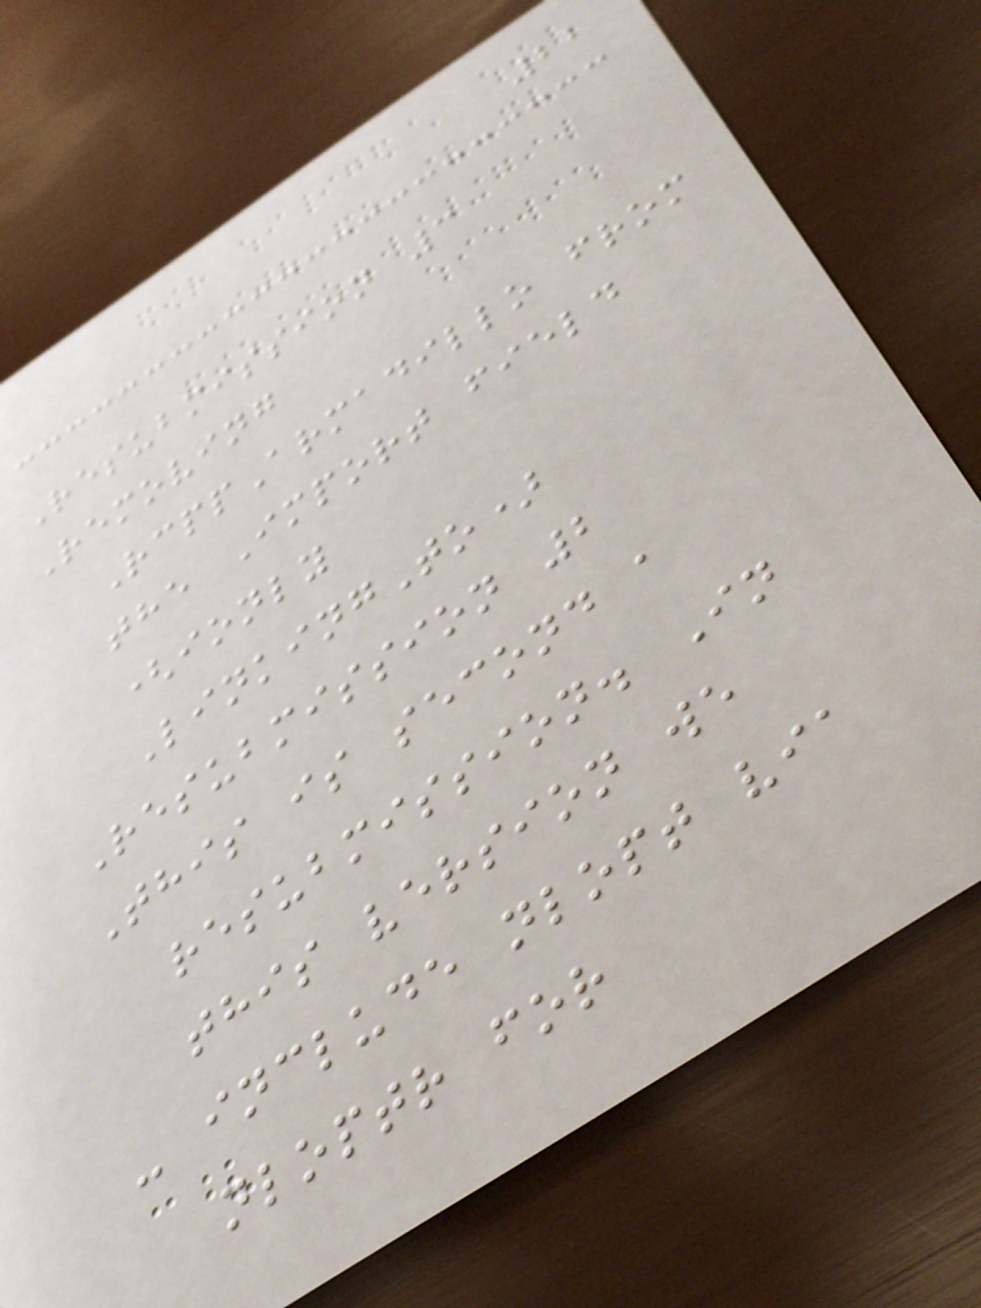22
Resubmission 3
Removing
RcppArmadillo from
the Import field
(ionly
LinkingTo)
Resubmission 2
This is second a
resubmission. In
this version we
- include nlopt via
nloptr for
